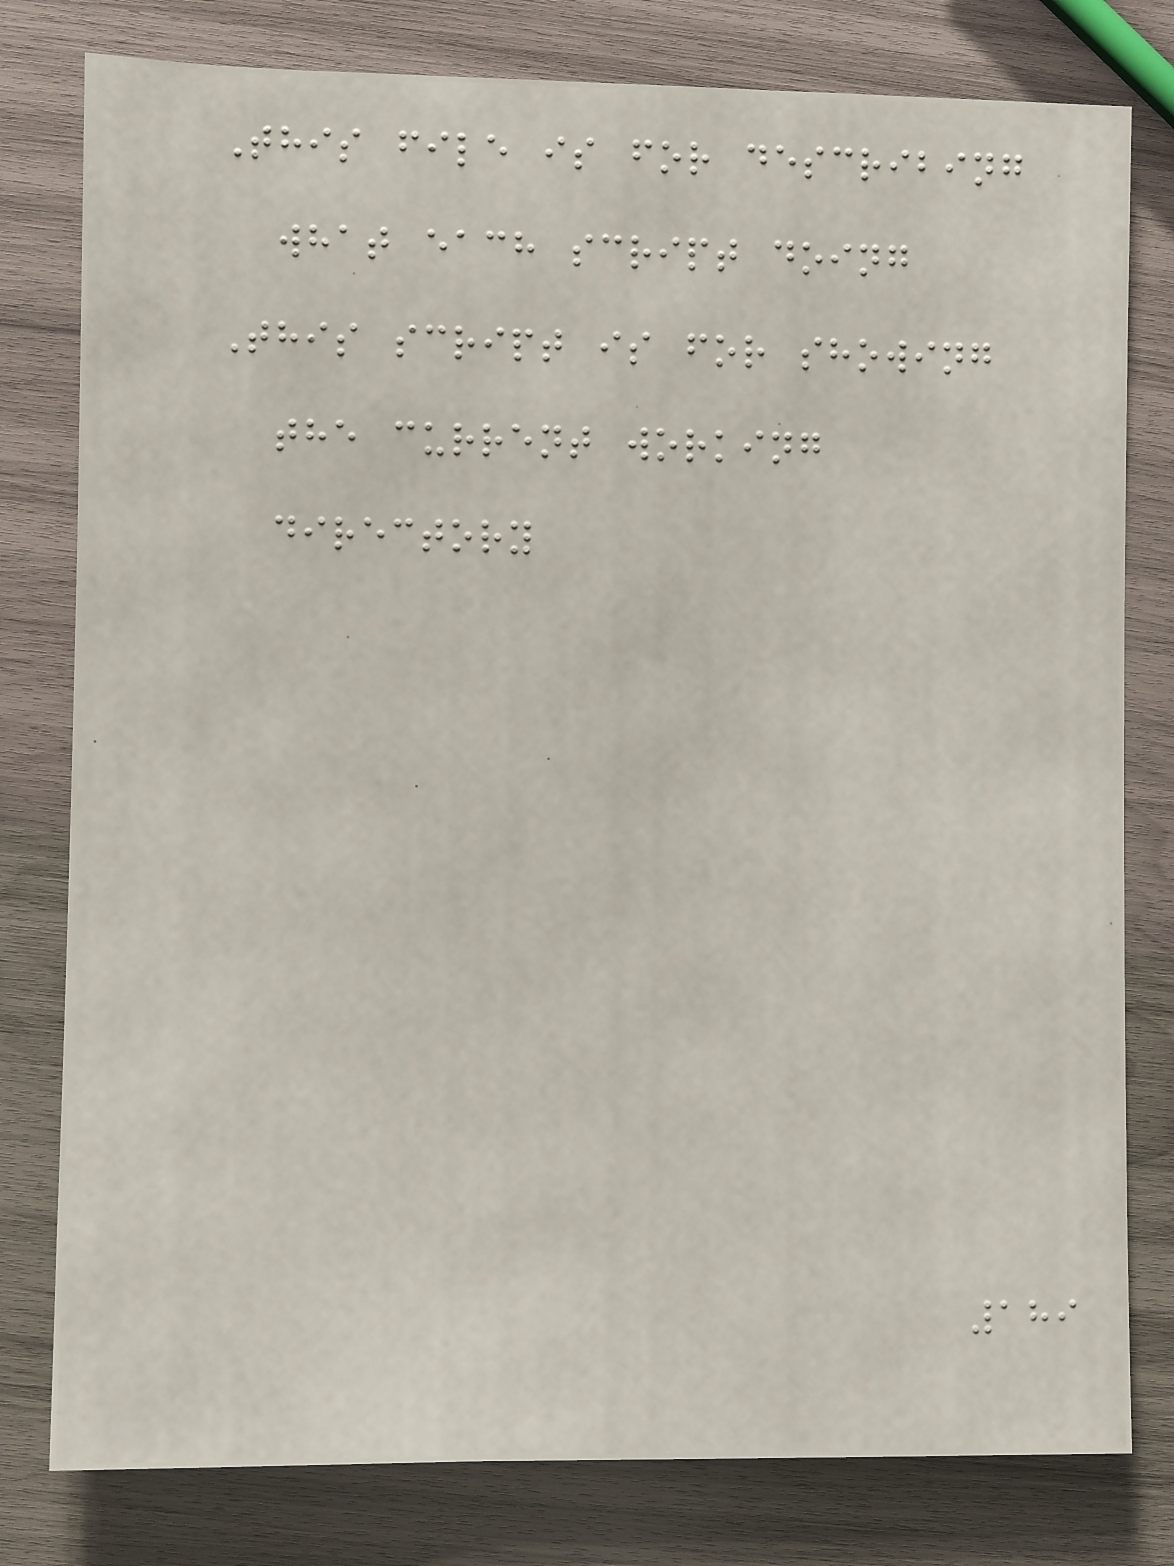This file is for describing
what each script doing
This script is for showing
the current working
directory
189
